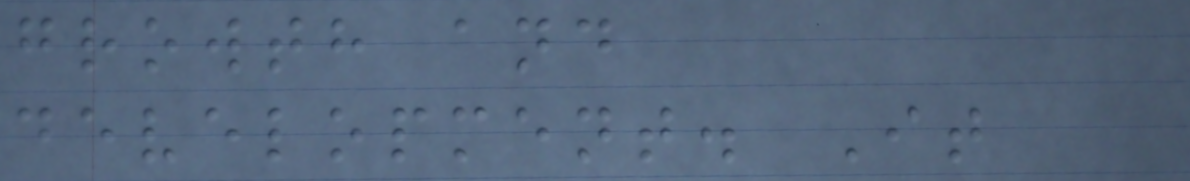growth and
development. It
